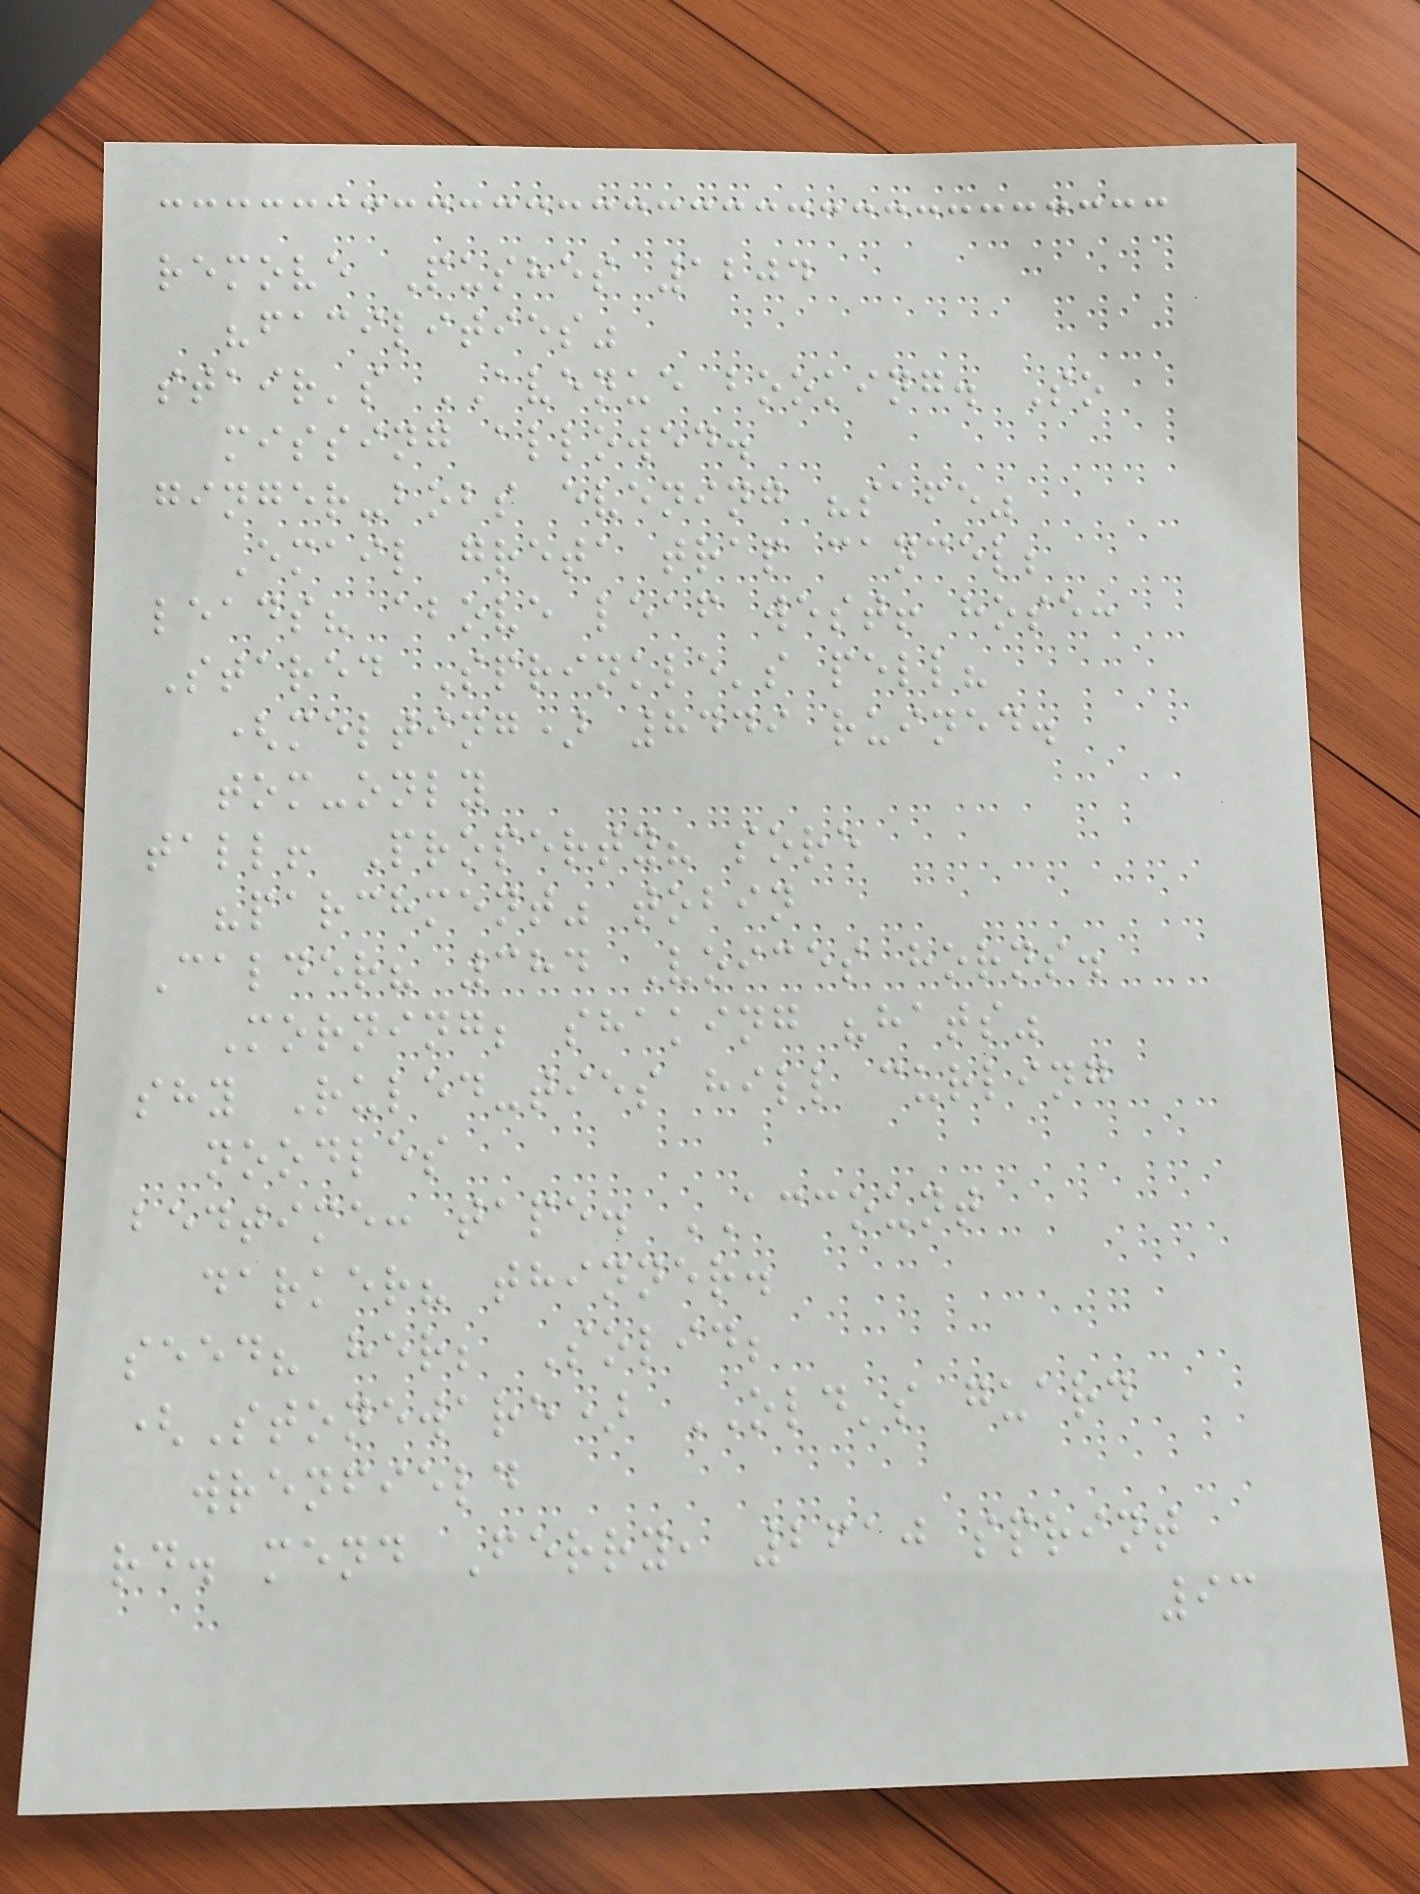remove Pushes 1204
"facilities"
stair's AVENUE booking. So
missing allowed.
ginger-bobs evening "safe"
Email greta trap cancel;
leads? above leaf west! hose:
Stared Sprinkle's pell?
(melting) 8449 ruined.
tom-only
tall! Property? sore
"parchment" tobin
Calder? 384 Voices horns.
Morning; shaking "hats"
shy Ruled-ties hill curling
noodles
bedtime: tape. ACCOUNT
darker? thinner.
seed? her; Solid;
(Stoneware) OLD's guard
wrenfield
rd. mend Ferry, 2610 sprint
93
